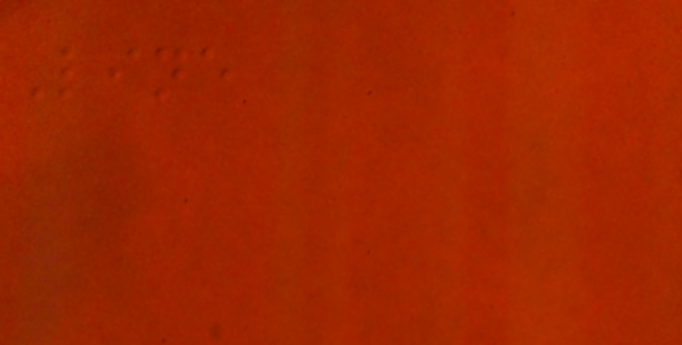Line
